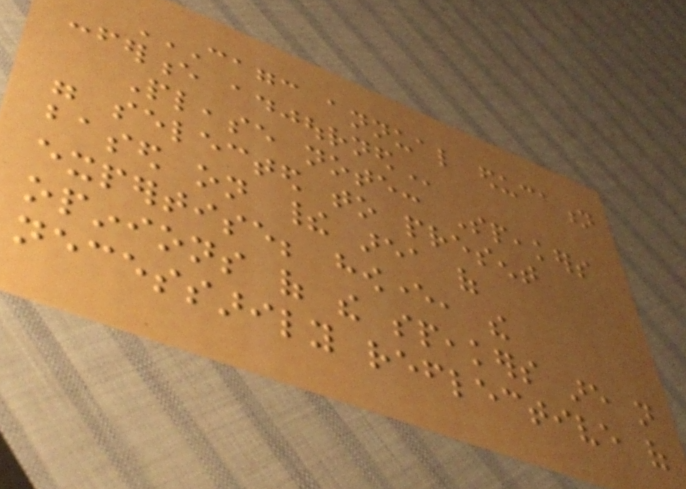CAGC ANNUAL EDUCATION
CONFERENCE ADJOURNED
Please note: Speakers
were selected to present
based on their area of
expertise; however, the
opinions of the speakers are not
necessarily reflective of
